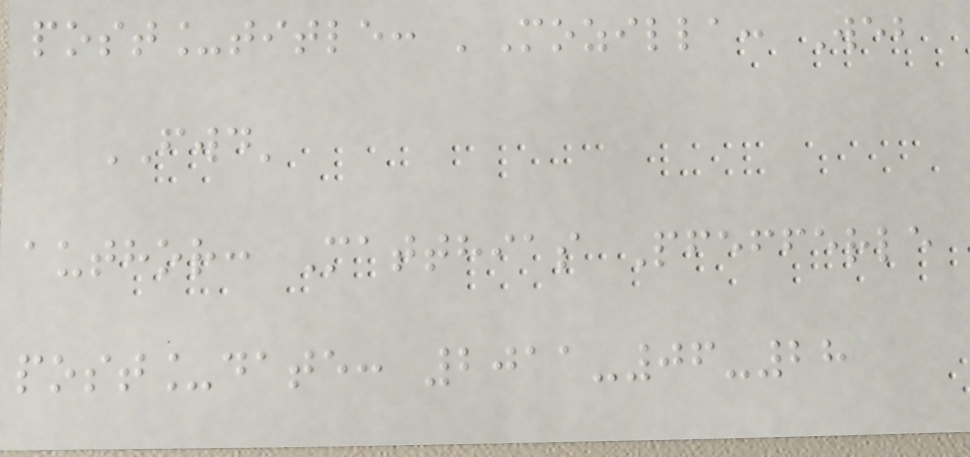post_title: 'Mozilla: Web
FWD'
author: Matthias Pfefferle
post_date: 2011-06-28
